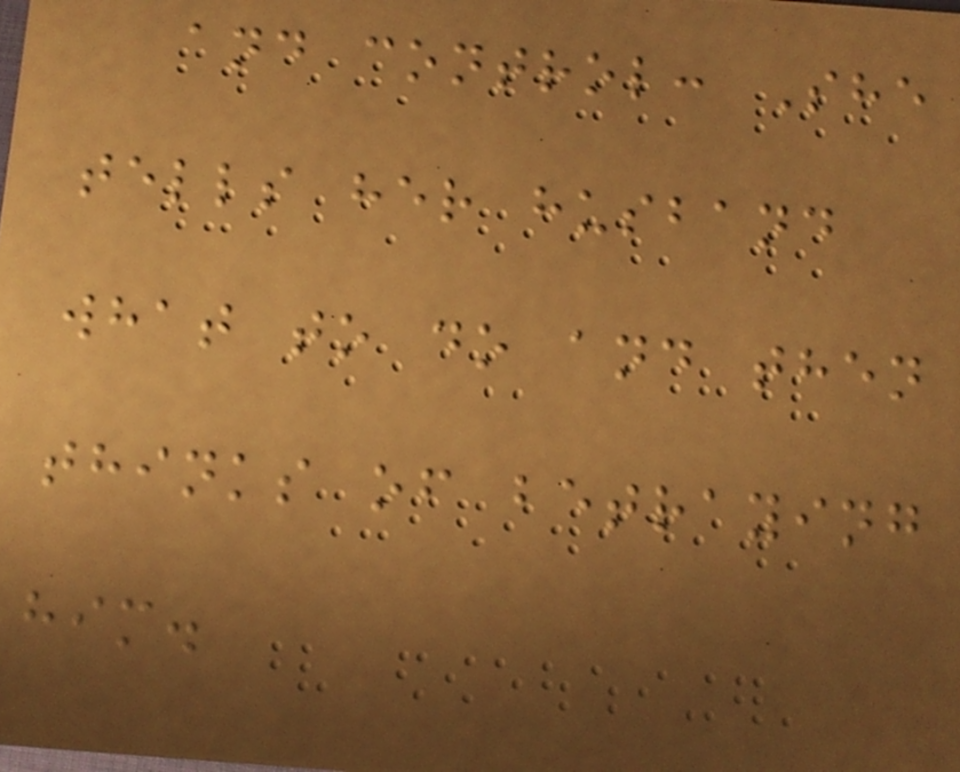and control: She
tells her husband
what to do and then
thinks of betraying
him.
